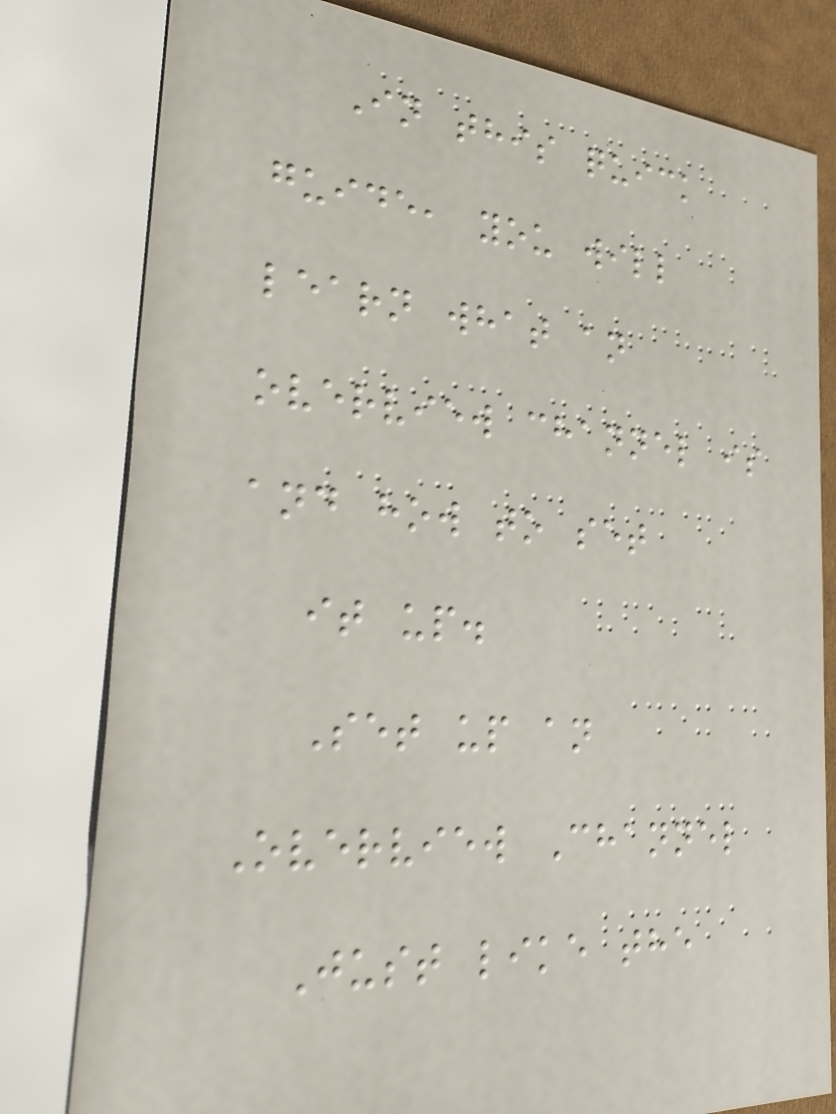In this quick
guide, you will
learn what an
overview channel is
and how to set
it up.
Set up an
Overview Channel
Just like the
